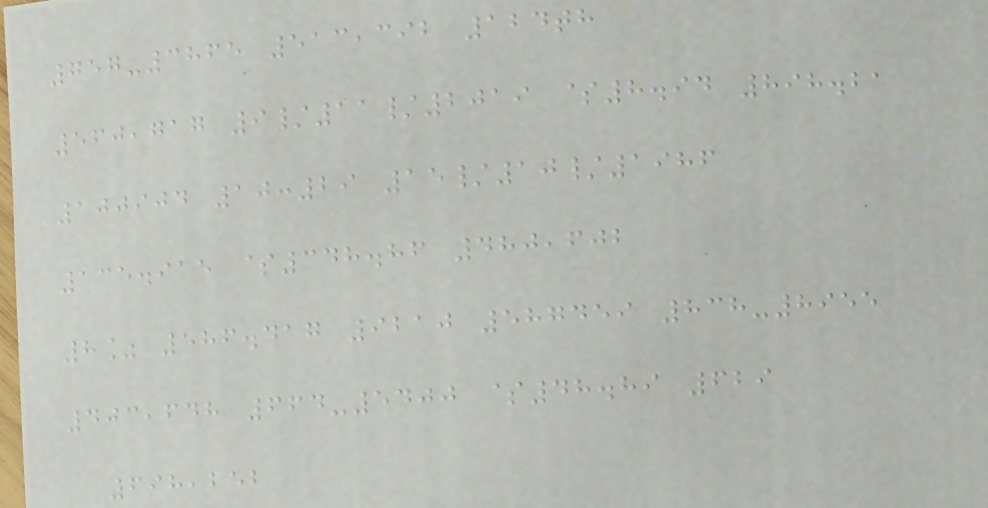757-3865 513,392 124th
560,717 9/11/2019 $8.94 898.21
100904 10:29 15/10/1986
135.915 $348.86 480,602
8% 586.417 9210 587459 838-8955
403,648 664-5400 $48.89 629
698,252
